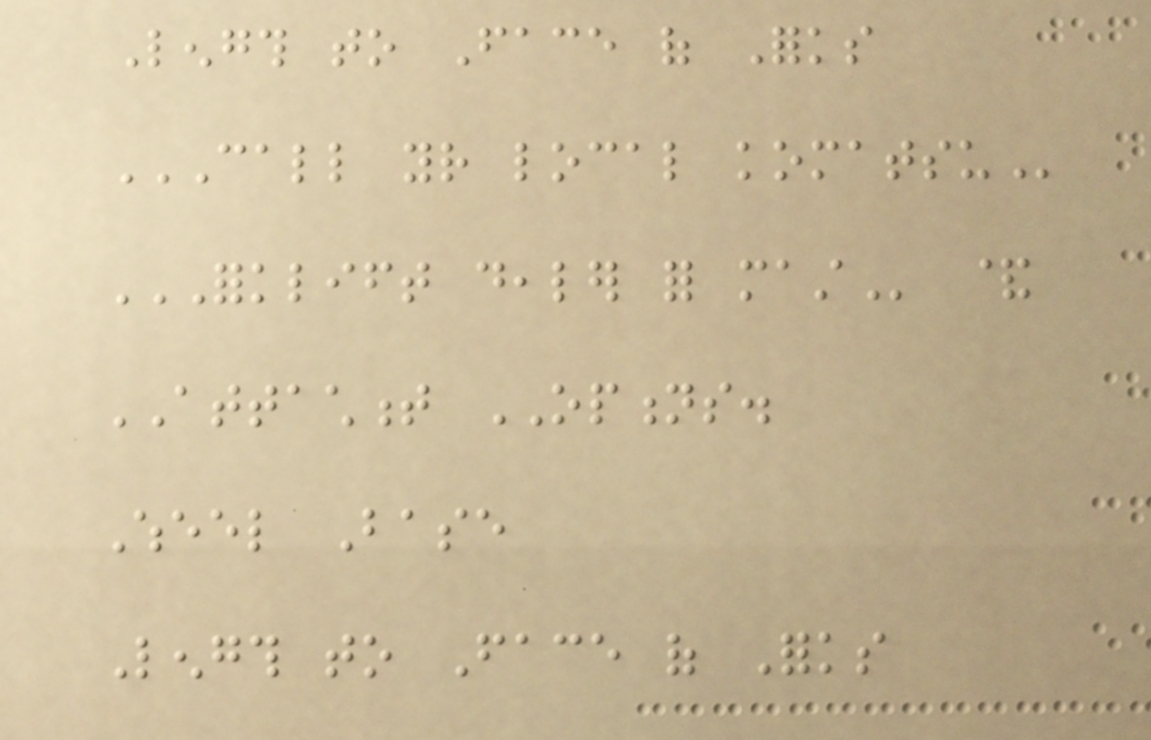Length to Face of Forks
CALL YOUR LOCAL KOMATSU
FORKLIFT DEALER FOR MAST &
ATTACHMENT OPTIONS.
Wheel Base
Length to Face of Forks
